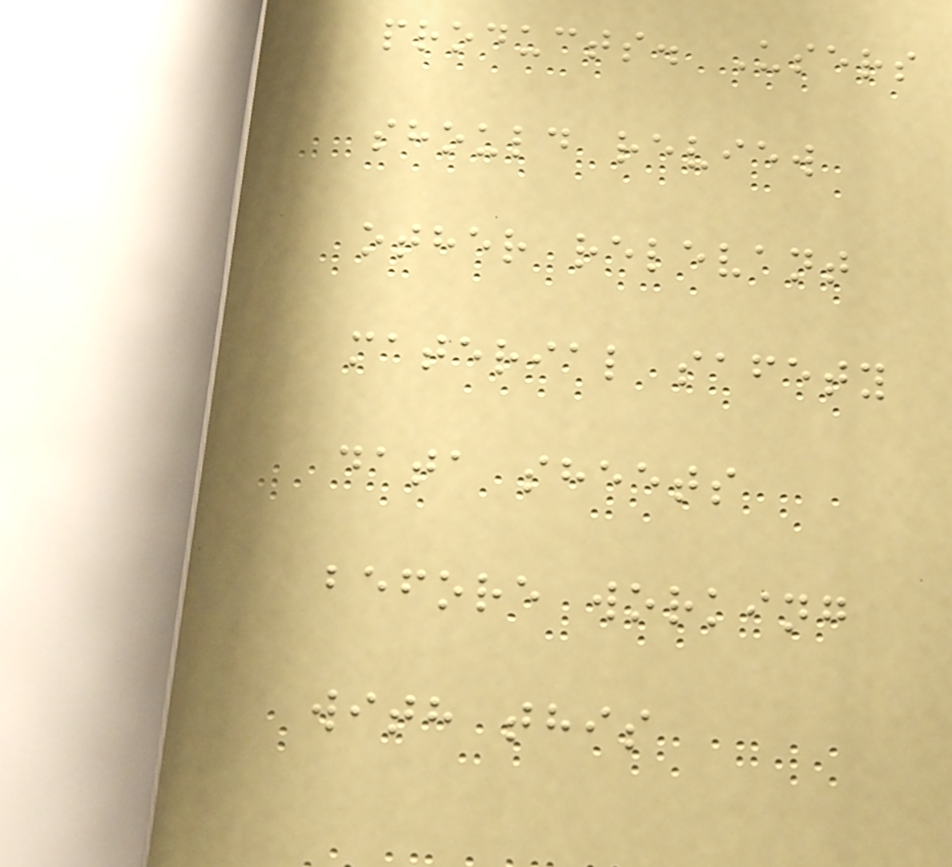products. Users
should review
other relevant
material safety
data sheets
before working
with this
